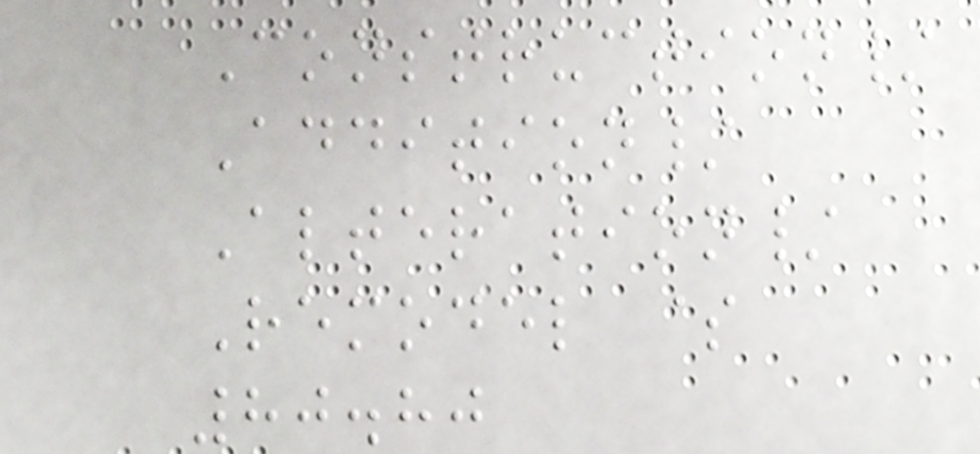Construction/
Addition/
Alteration/
Remodel $
80.80
